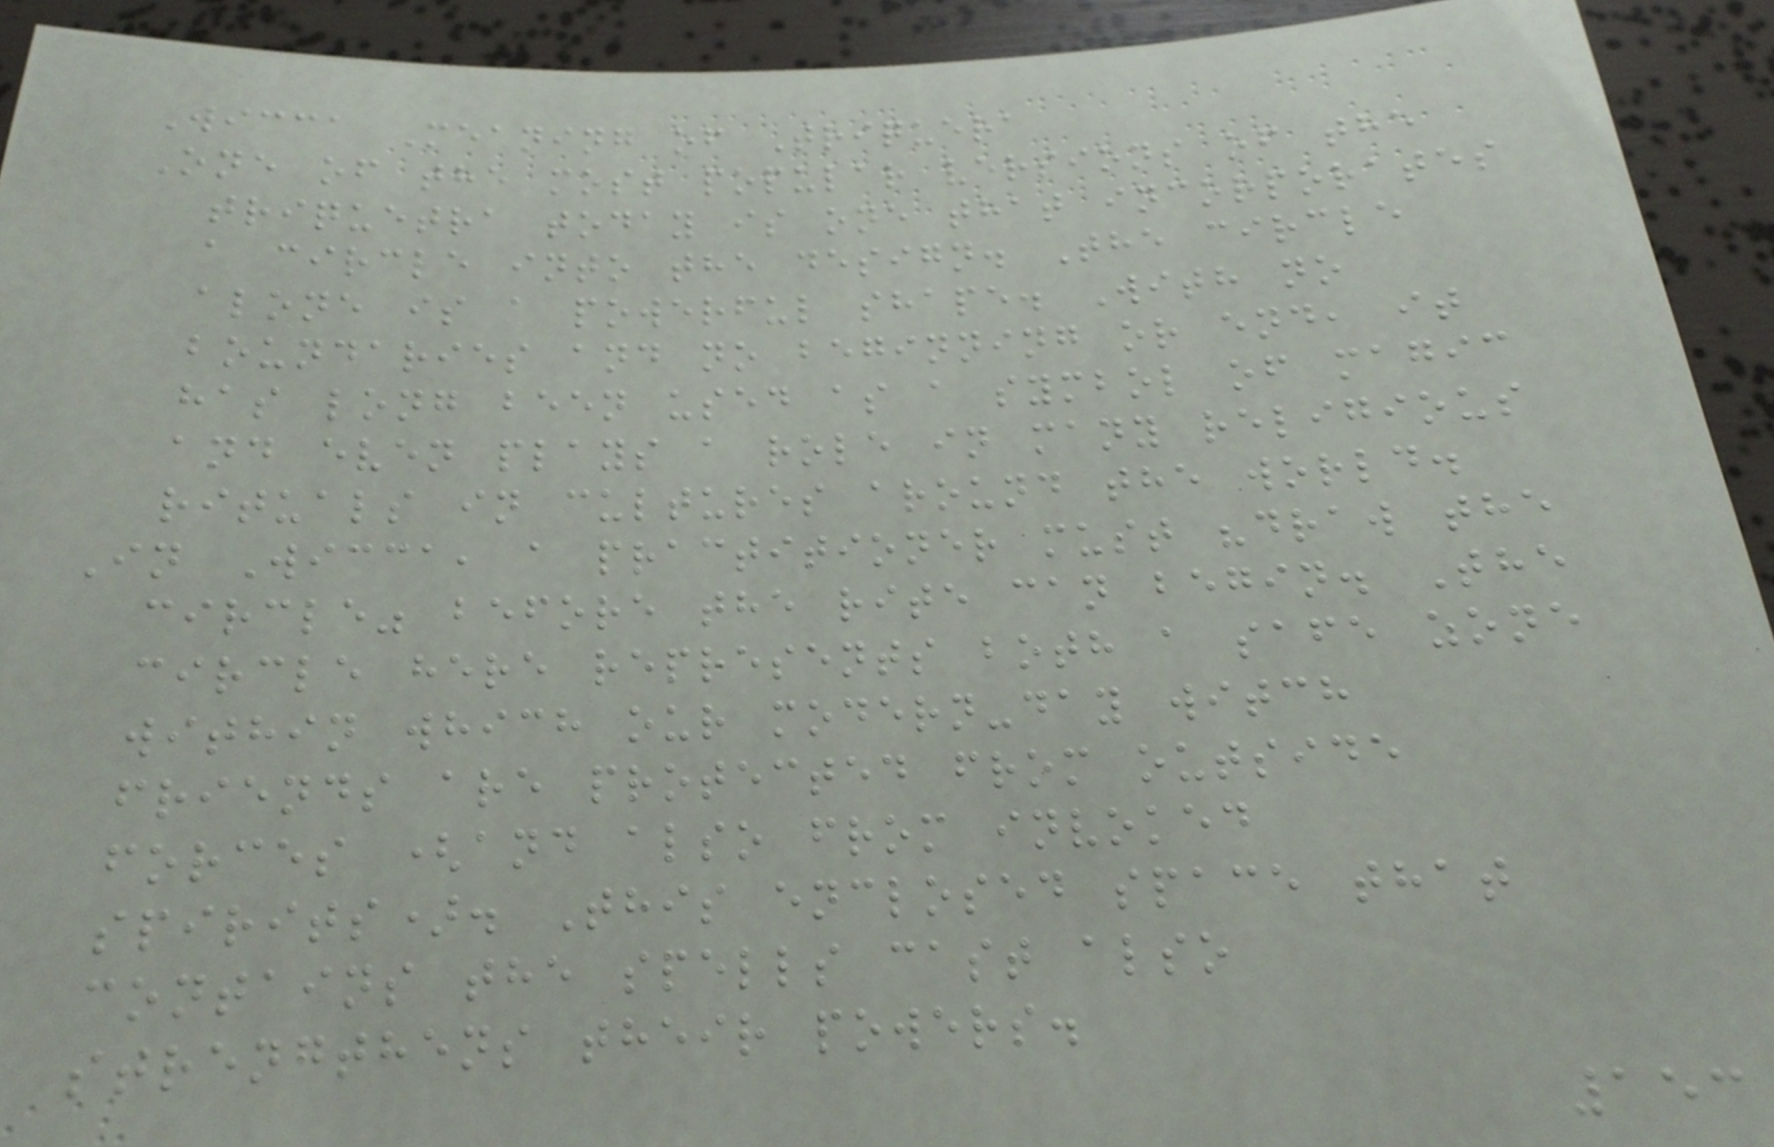Wicca Meaning of Triquera
One of the most popular versions of the
triquetra today is one that incorporates
a circle into the design. The circle
alone is a powerful shape. With no
boundaries and no beginning or end, it
has long been used as a symbol of magic
and even plays a role in many religious
rituals in cultures around the world.
In Wicca, a practitioner must "draw the
circle" before the rite can begin. The
circle here represents both a safe zone
within which our modern-day witch
friends are protected from outside
forces (and also from invoked
spirits). This enclosed space that
contains the spells cast also
strengthens their powers.
153
